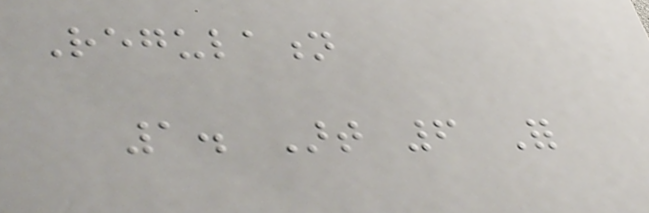Regulation
1. Art 6 For
